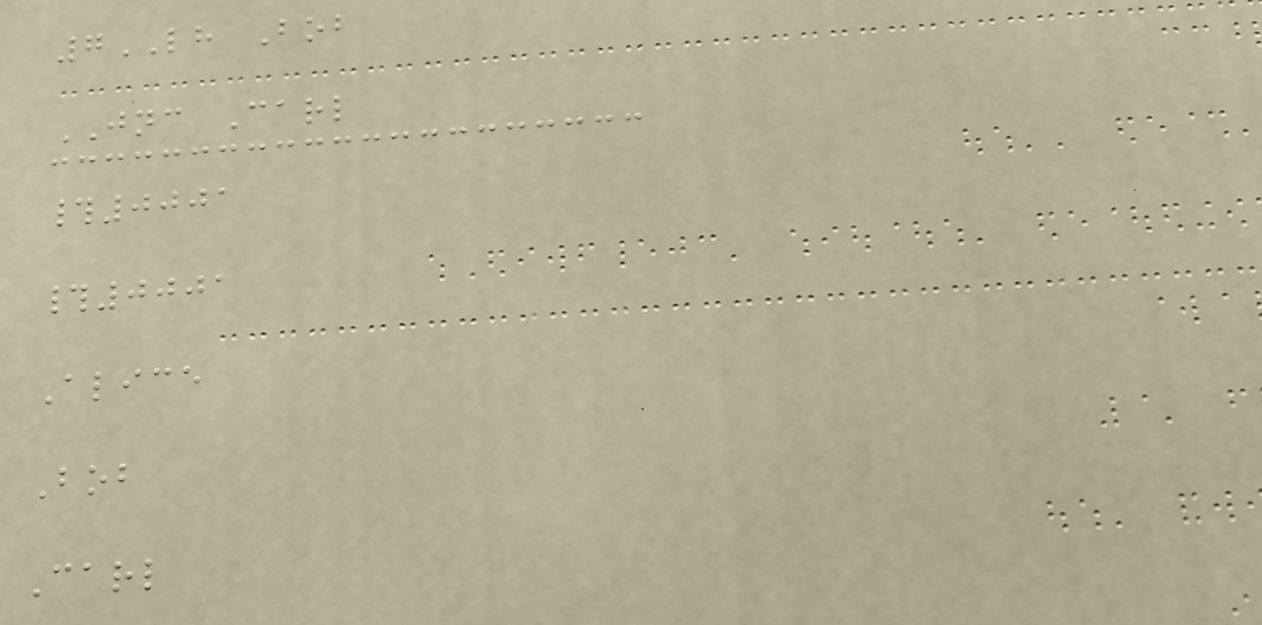7LH Bob
JNC Carl
#0001
#0001
Alice
Bob
Carl
